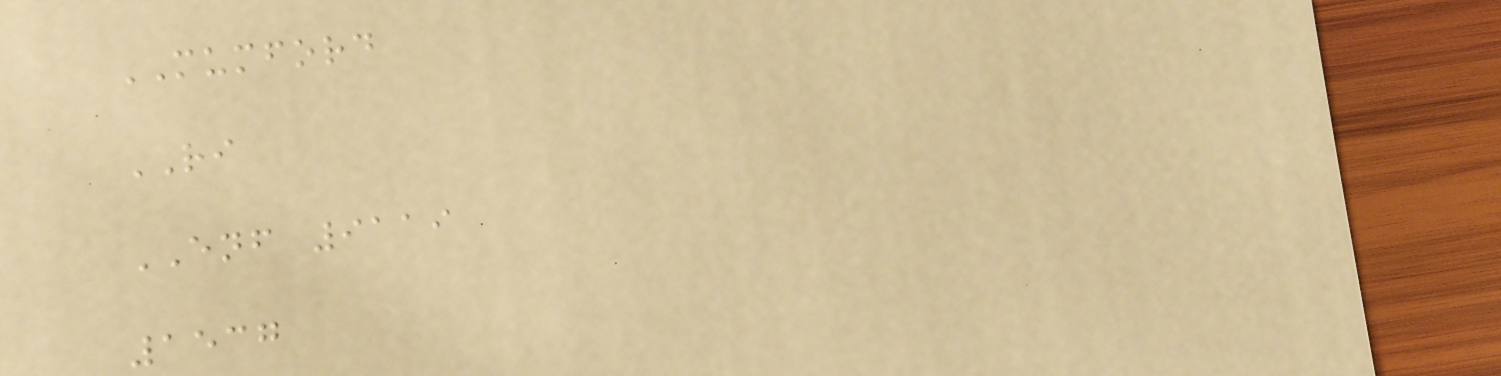MUMFORD
RI
ENF 9119
1537
